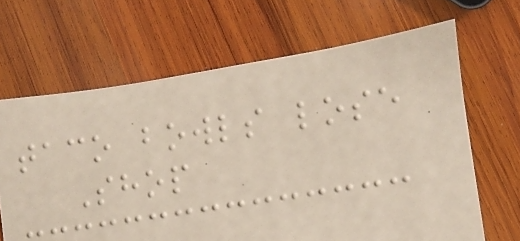taco bowls lose
Shop
